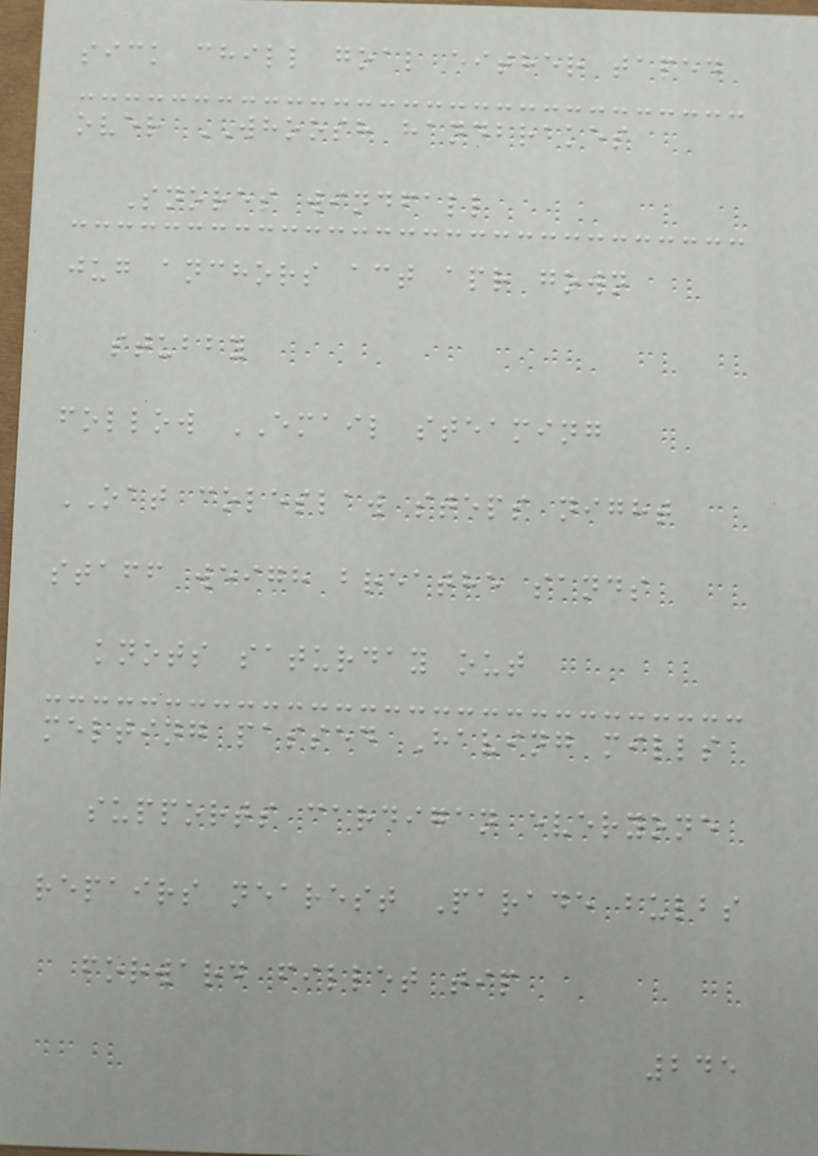sick chill goal either taped
over WHOOSH handbrakes
Snores windfall
jug anchors act apr gown
stubby
follow EMAIL steaming
OAT coleslaw steps night
staff weigh breathe sands
knots saturday out
melting passed Having mills
supports cardigan everyone
repairs nearest Parade bulbs
forward fillet tip
245
